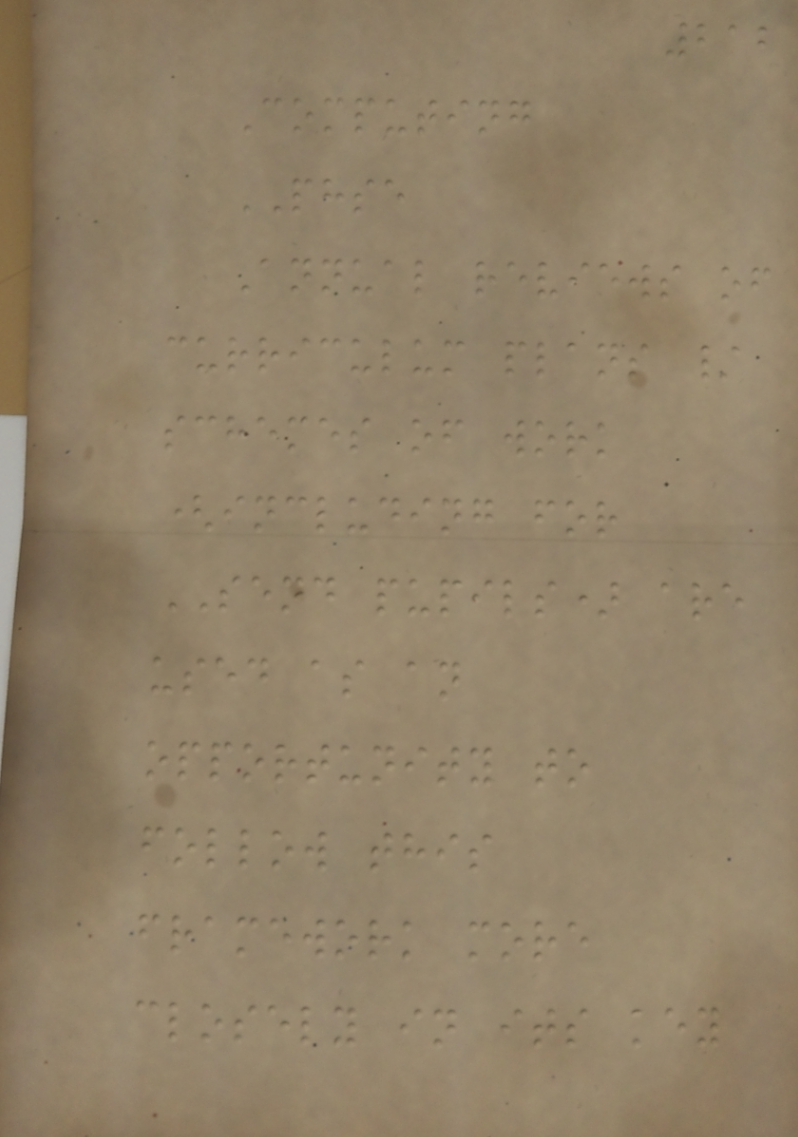212
Computing
PHSE
Annual reviews of
curriculum plans /
schemes of work
(including for
SEND pupils) are
used as an
opportunity to
follow this
framework more
closely in its key
